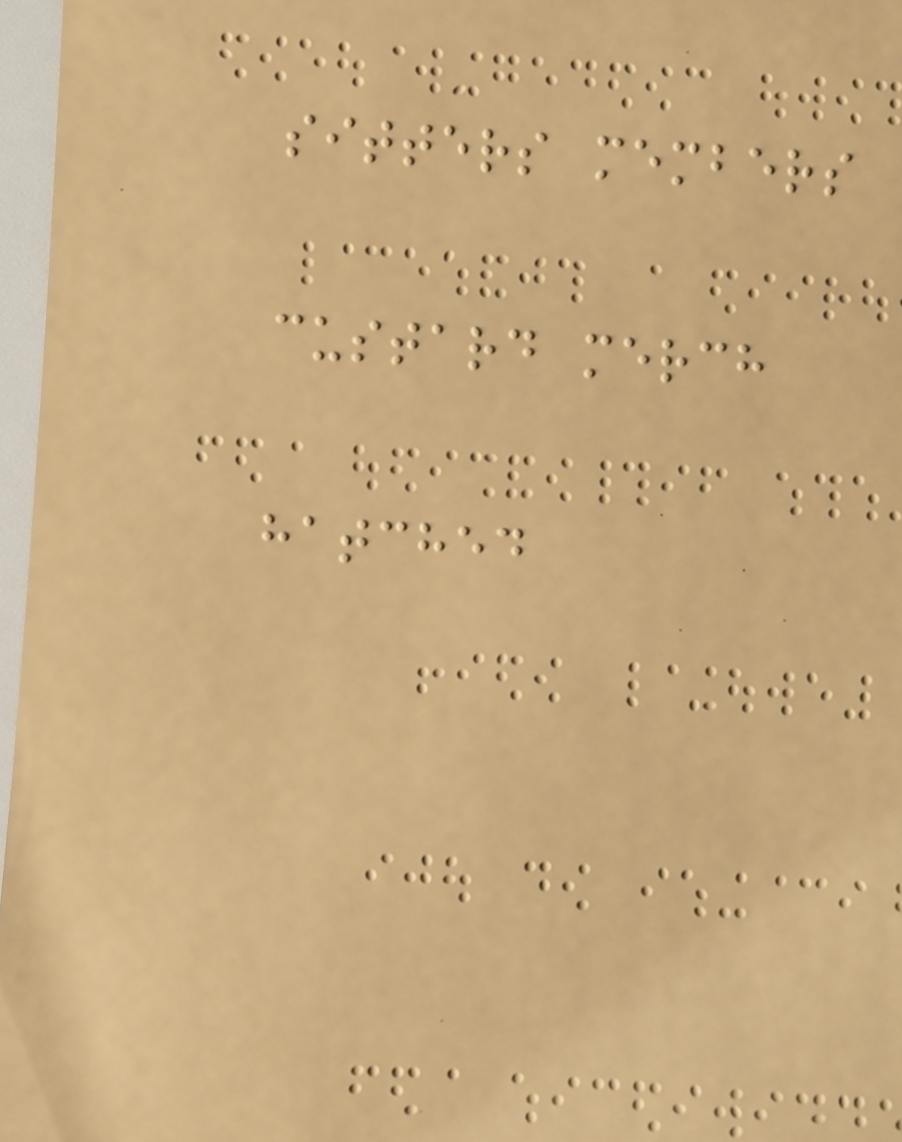sitters members
custard merch
hatched
